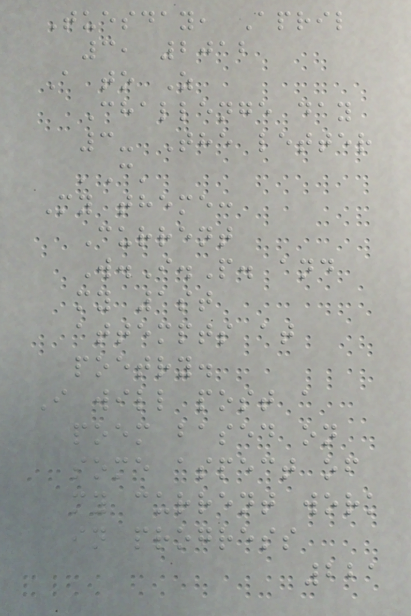Tuesday, April
3, 2012
A to Z
Challenge day
3- The letter
'C'
My theme:
Current
W.I.P. and
my 1st
attempts at
poetry.
I will post a
poem based on
some aspect of
my current work
in progress
221
